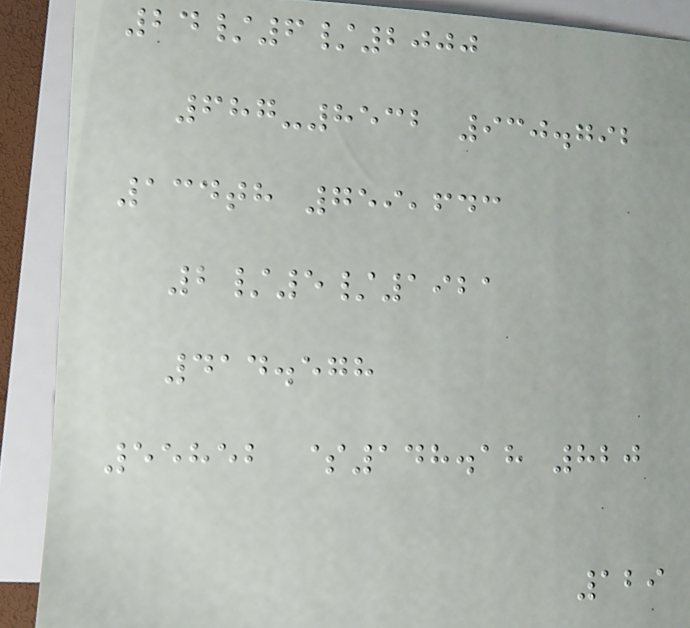24/6/2000
687-8532 930.792
134th 759,643
2/5/1921
414.578
55852 $148.18 820
129
